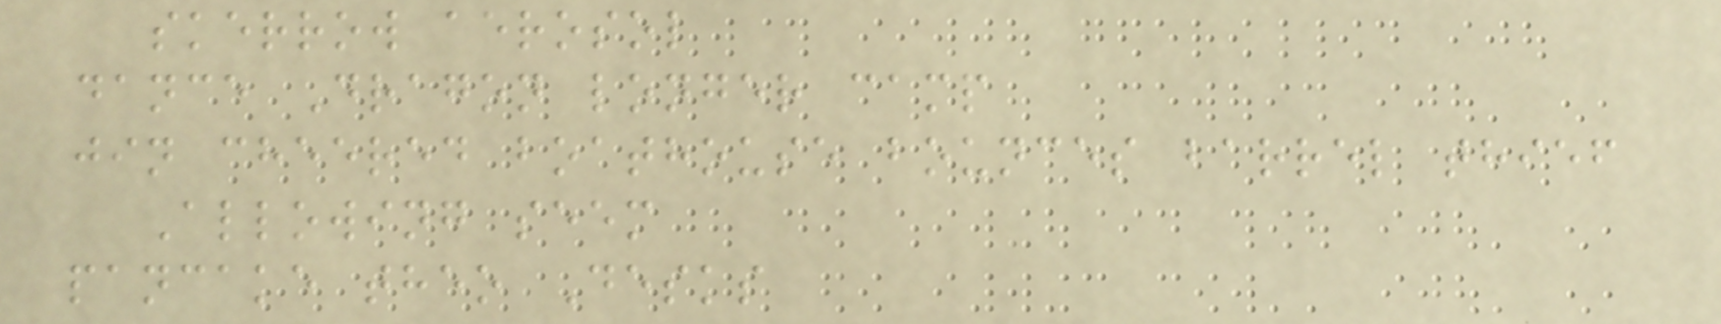skerrow aerosol
dance Dragon longer camp
jin cheered boathouse bounces barrel thief
Allowing seem
pancake theo Desks
